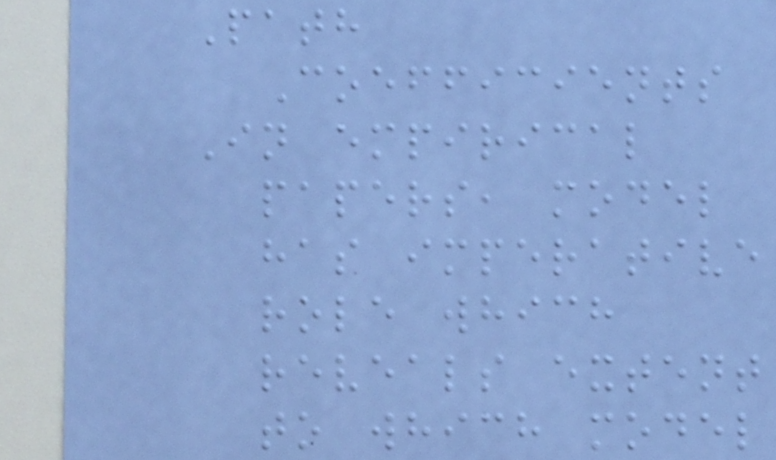Path
Coefficients
In empirical
papers, model
has imperative
role which
reveals extent
to which model
